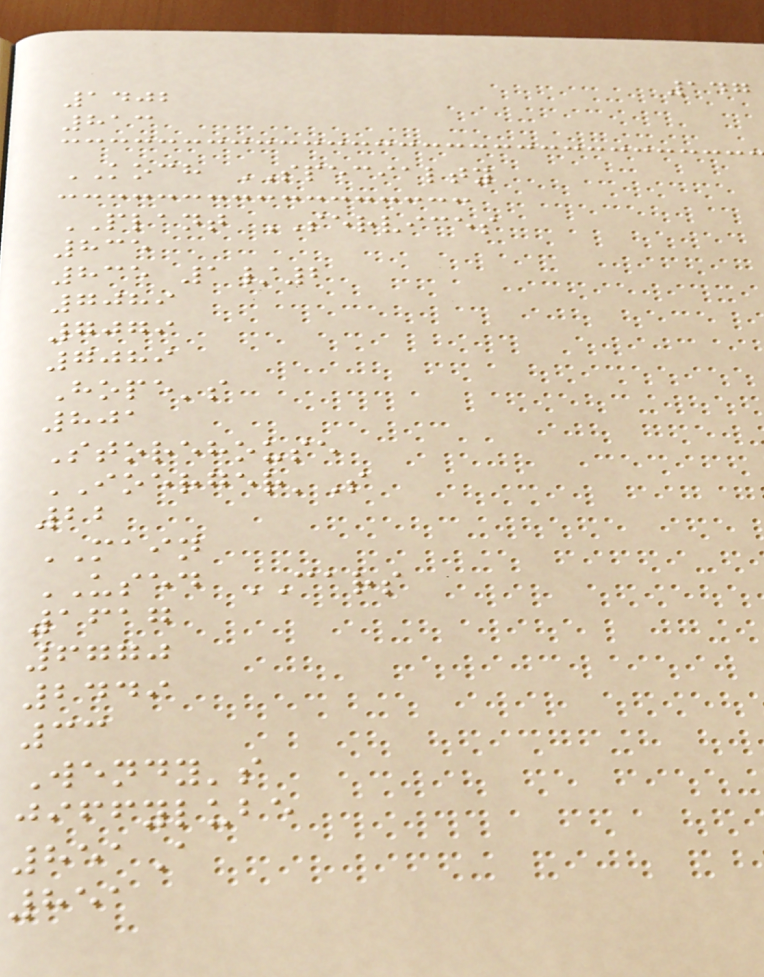147
1402
813
KOCH SPECIALTY
PLANT SERVICES
835
835 1/2
7089
7079
7089
Hope's
801
Storehouse
IOERGER'S
22
MAIN
USED CARS
1617
6770
2449
33
Wendy's
jiffylube
851A
851
